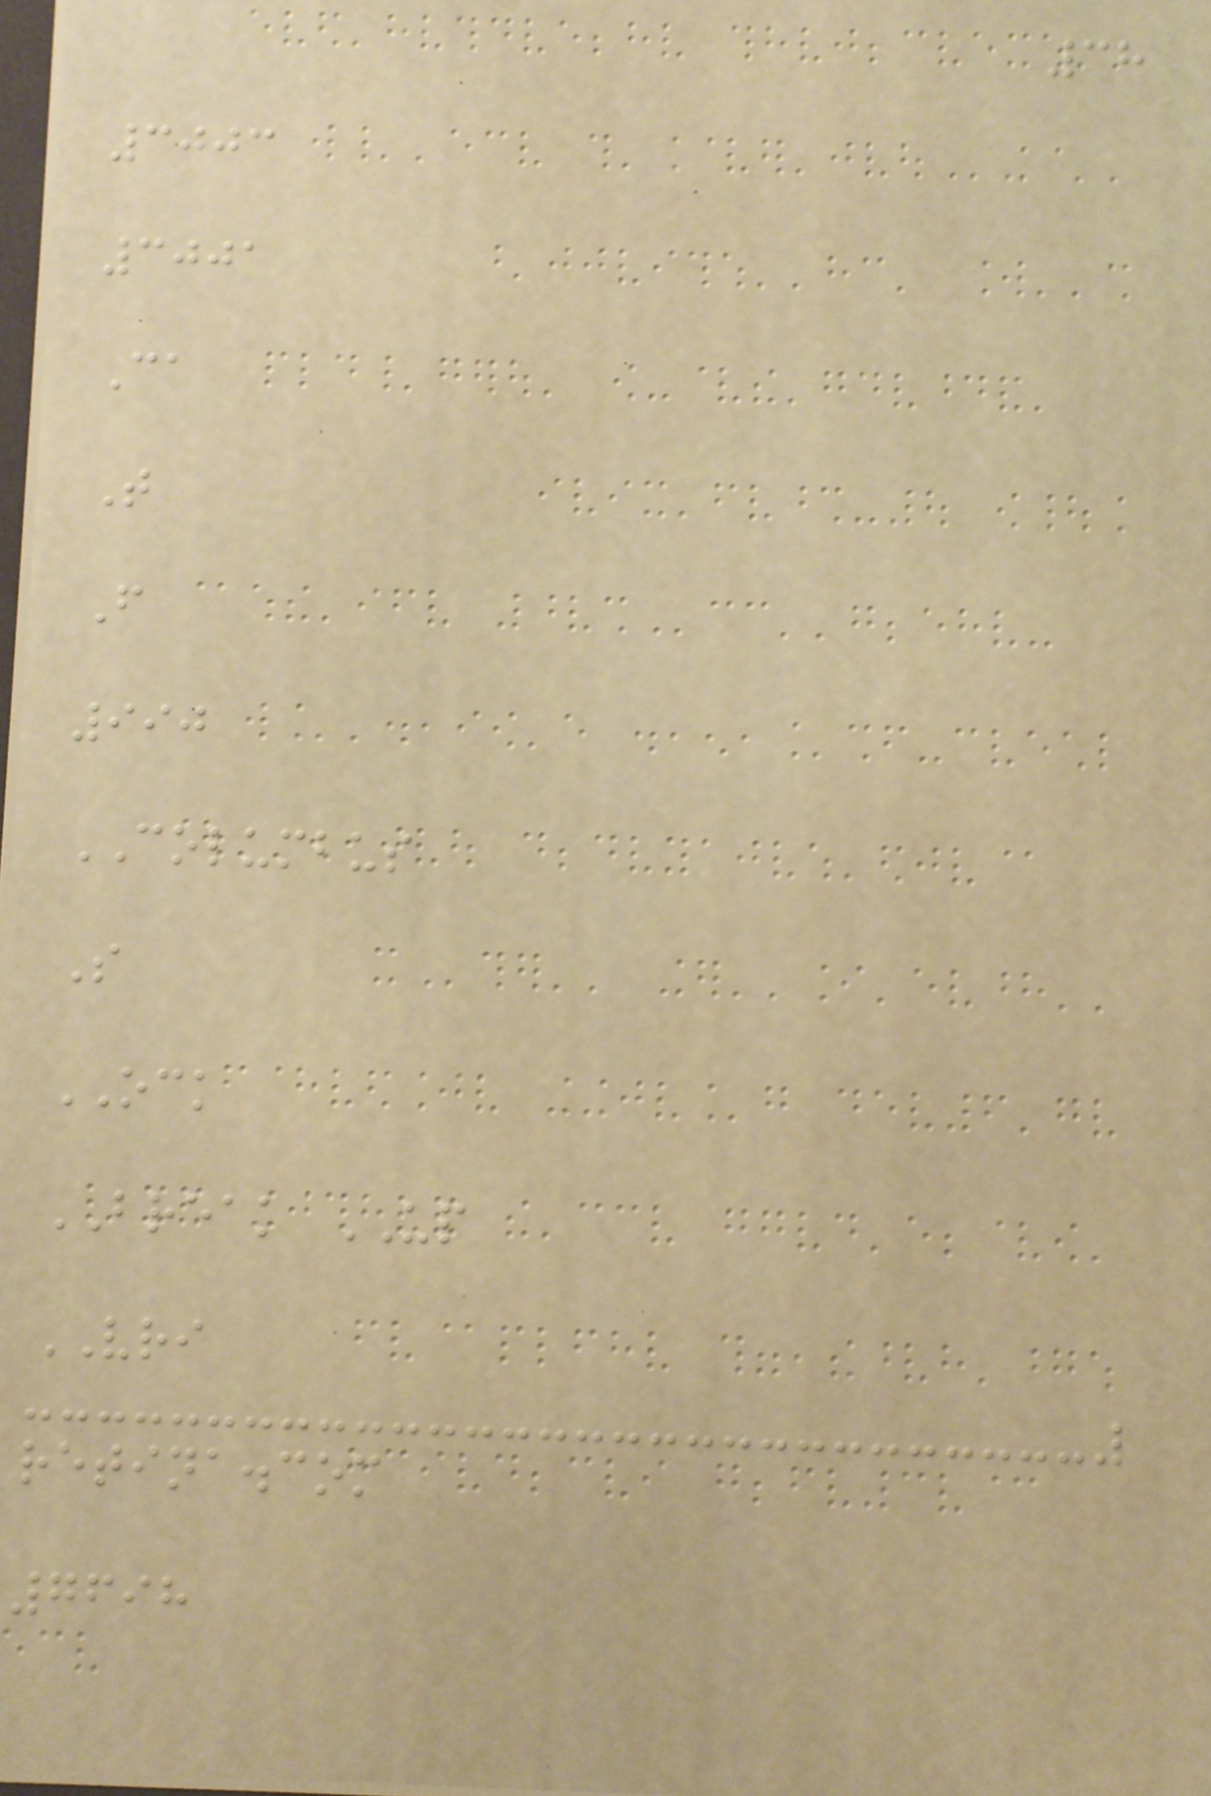38
3003
3001
Ca
T
F
990
COLUMBUS
S
OCK
BREAK UP
VRI
retina.com
7698
